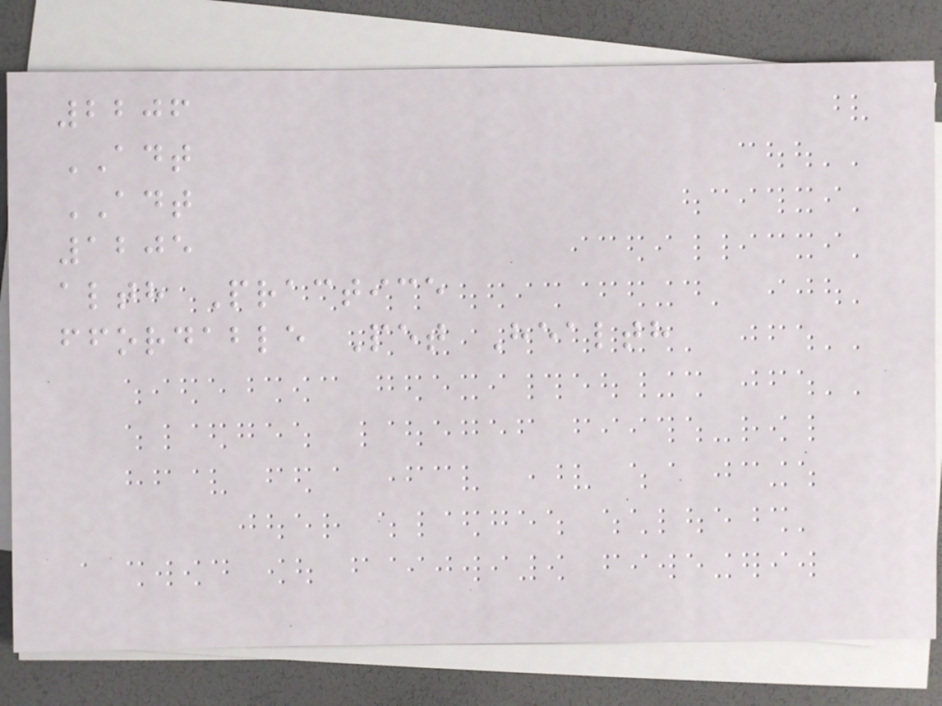2206
ADT
ADT
1205
alth Practice
ffordable Pet Health
